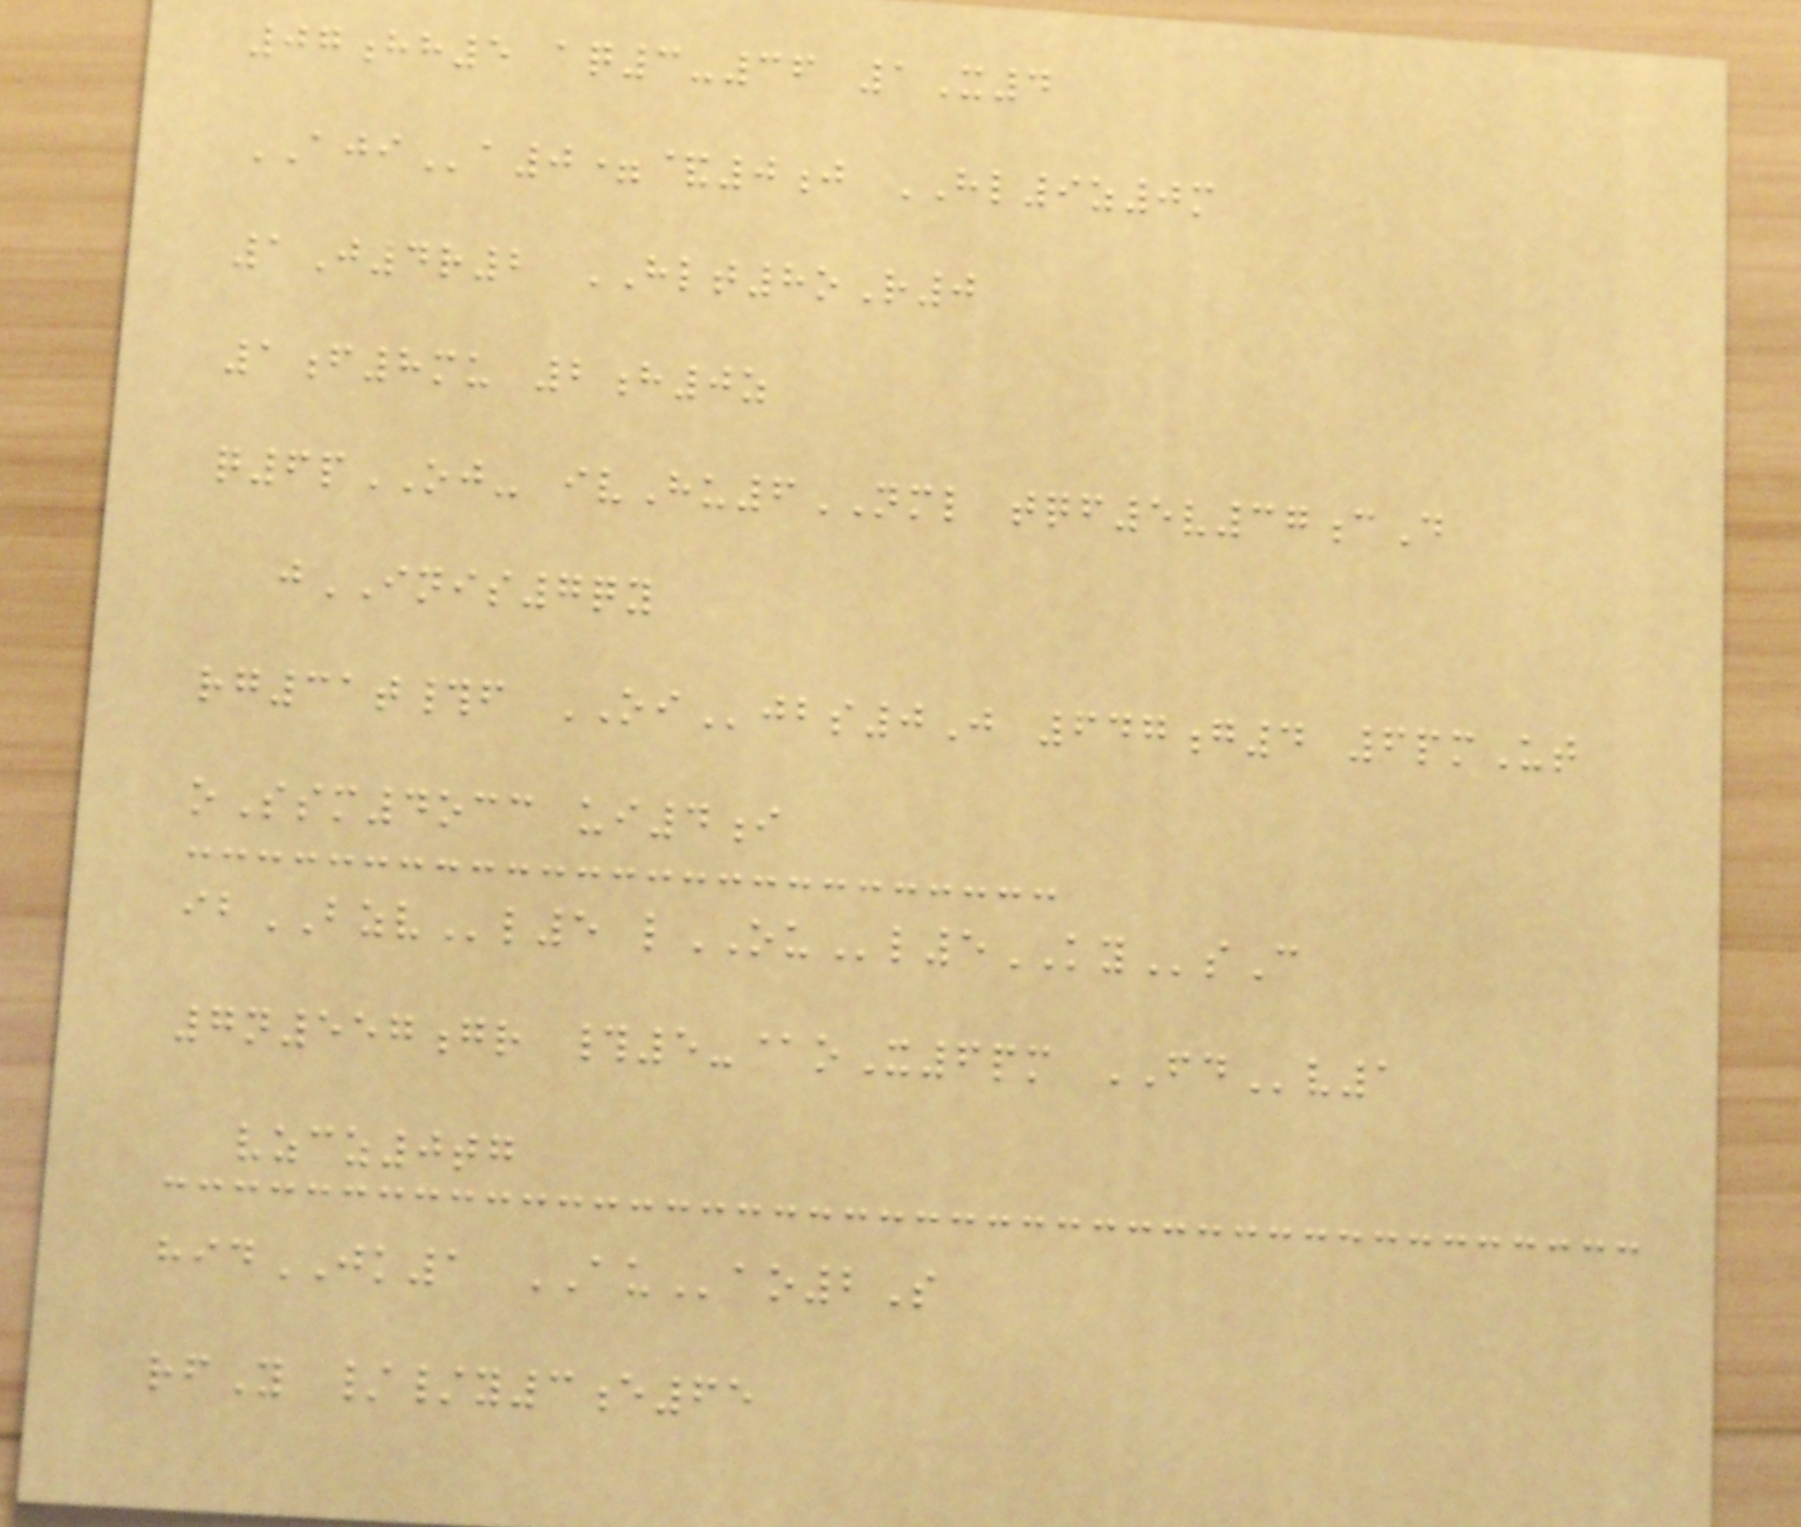07hh5 aq3-36 1X4
AJIa0=&0j HL9z0m
1J4r2 HLT8oR0
1f8mu 2h0z
q6pOJ- ivHu6NML tqf5v37cD
jINIS7qy
rg31t#f OIjbs0J 647g4 6pmUt
oSsm4occ ui4i
ibBZVl5 lOUl5KYsC
7n557gr #5-@oX6pm FDv1
vzcz0tg
hidJK1 AUao2S
rfY //y3e65
